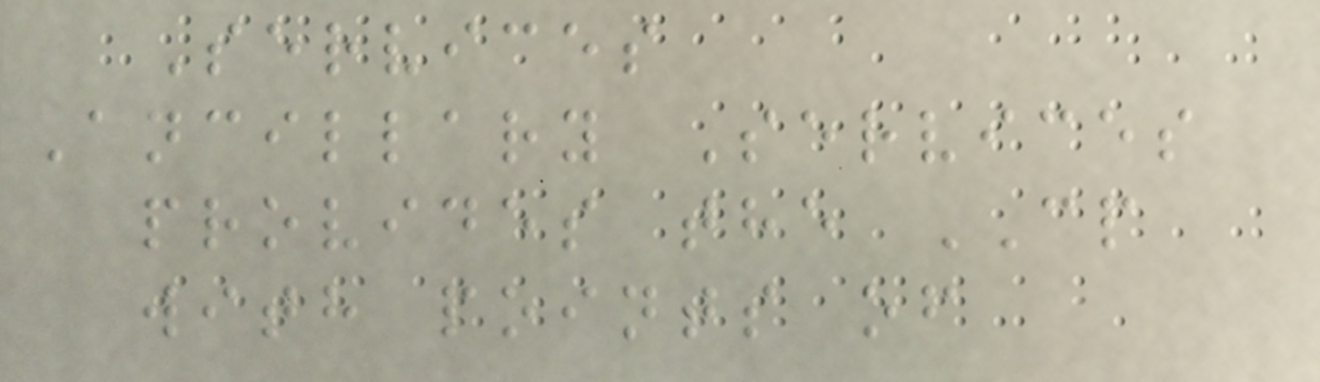Services
Ancillary Services
provides the CP
with points of
